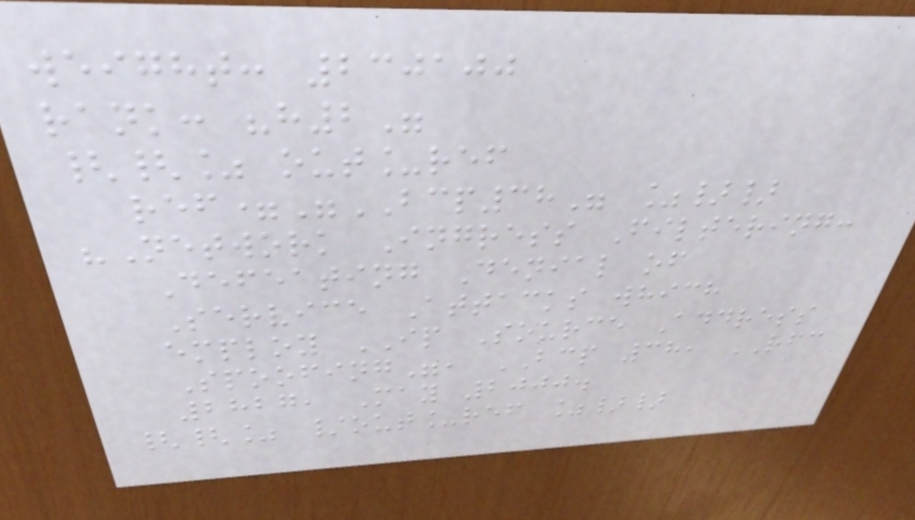weight: 230100
rank: "h2"
{{% out_ref
ref="BCP38" %}}
"Network Ingress Filtering:
Defeating Denial of
Service Attacks which
employ IP Source Address
Spoofing", BCP 38, RFC
2827, May 2000.
{{% /out_ref %}}
